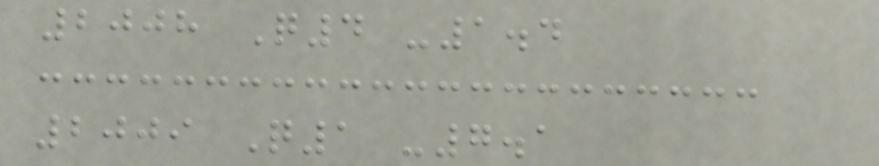2008 Q4 -1.4
2009 Q1 -7.1
